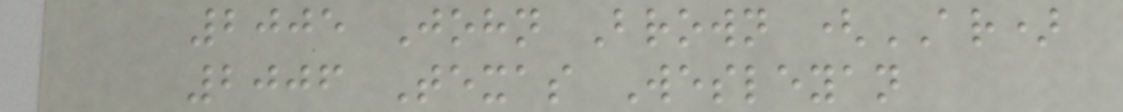2005 John Brown (AR)
2006 Texas Wesleyan
